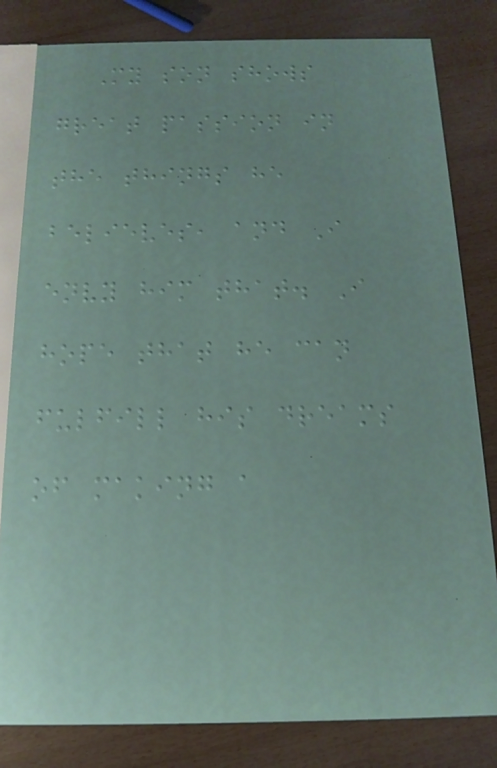My son shows
great passion in
the things he
believes, and I
envy him that. I
hope that he can
fulfill his dreams
of making a
